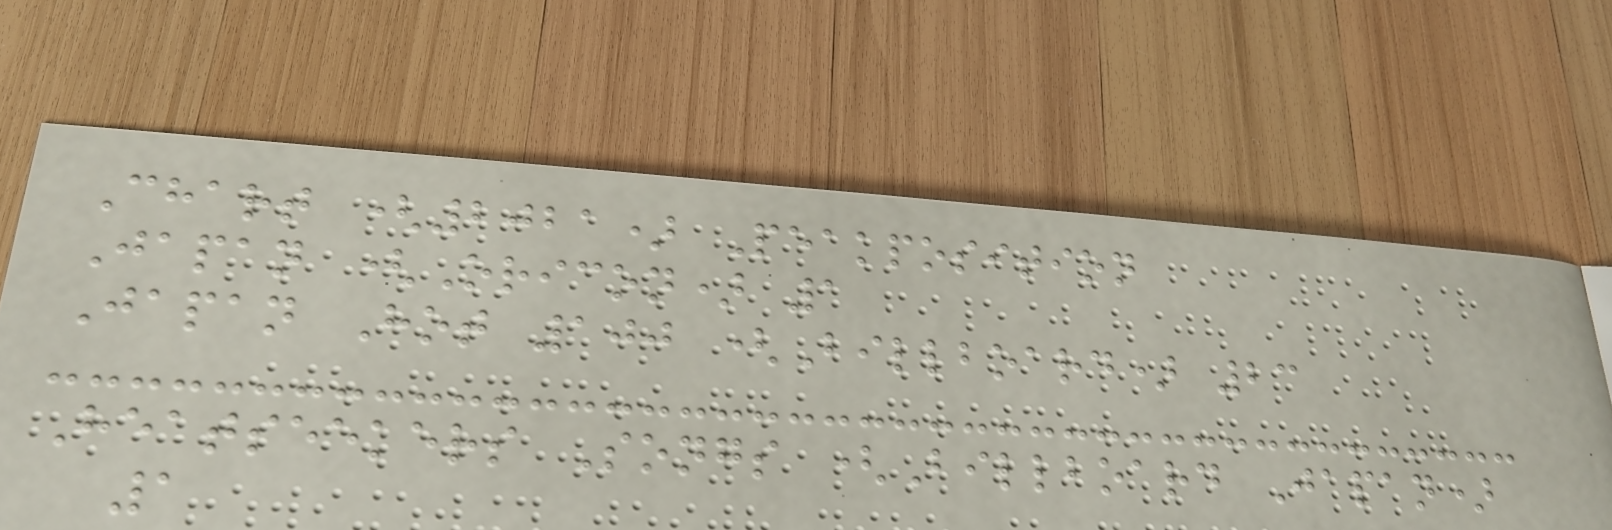Chart (2021) Peakposition
Japan (Oricon) 1
Japan Hot 100 (Billboard) 23
Heatseekers Songs (Billboard Japan)
1
